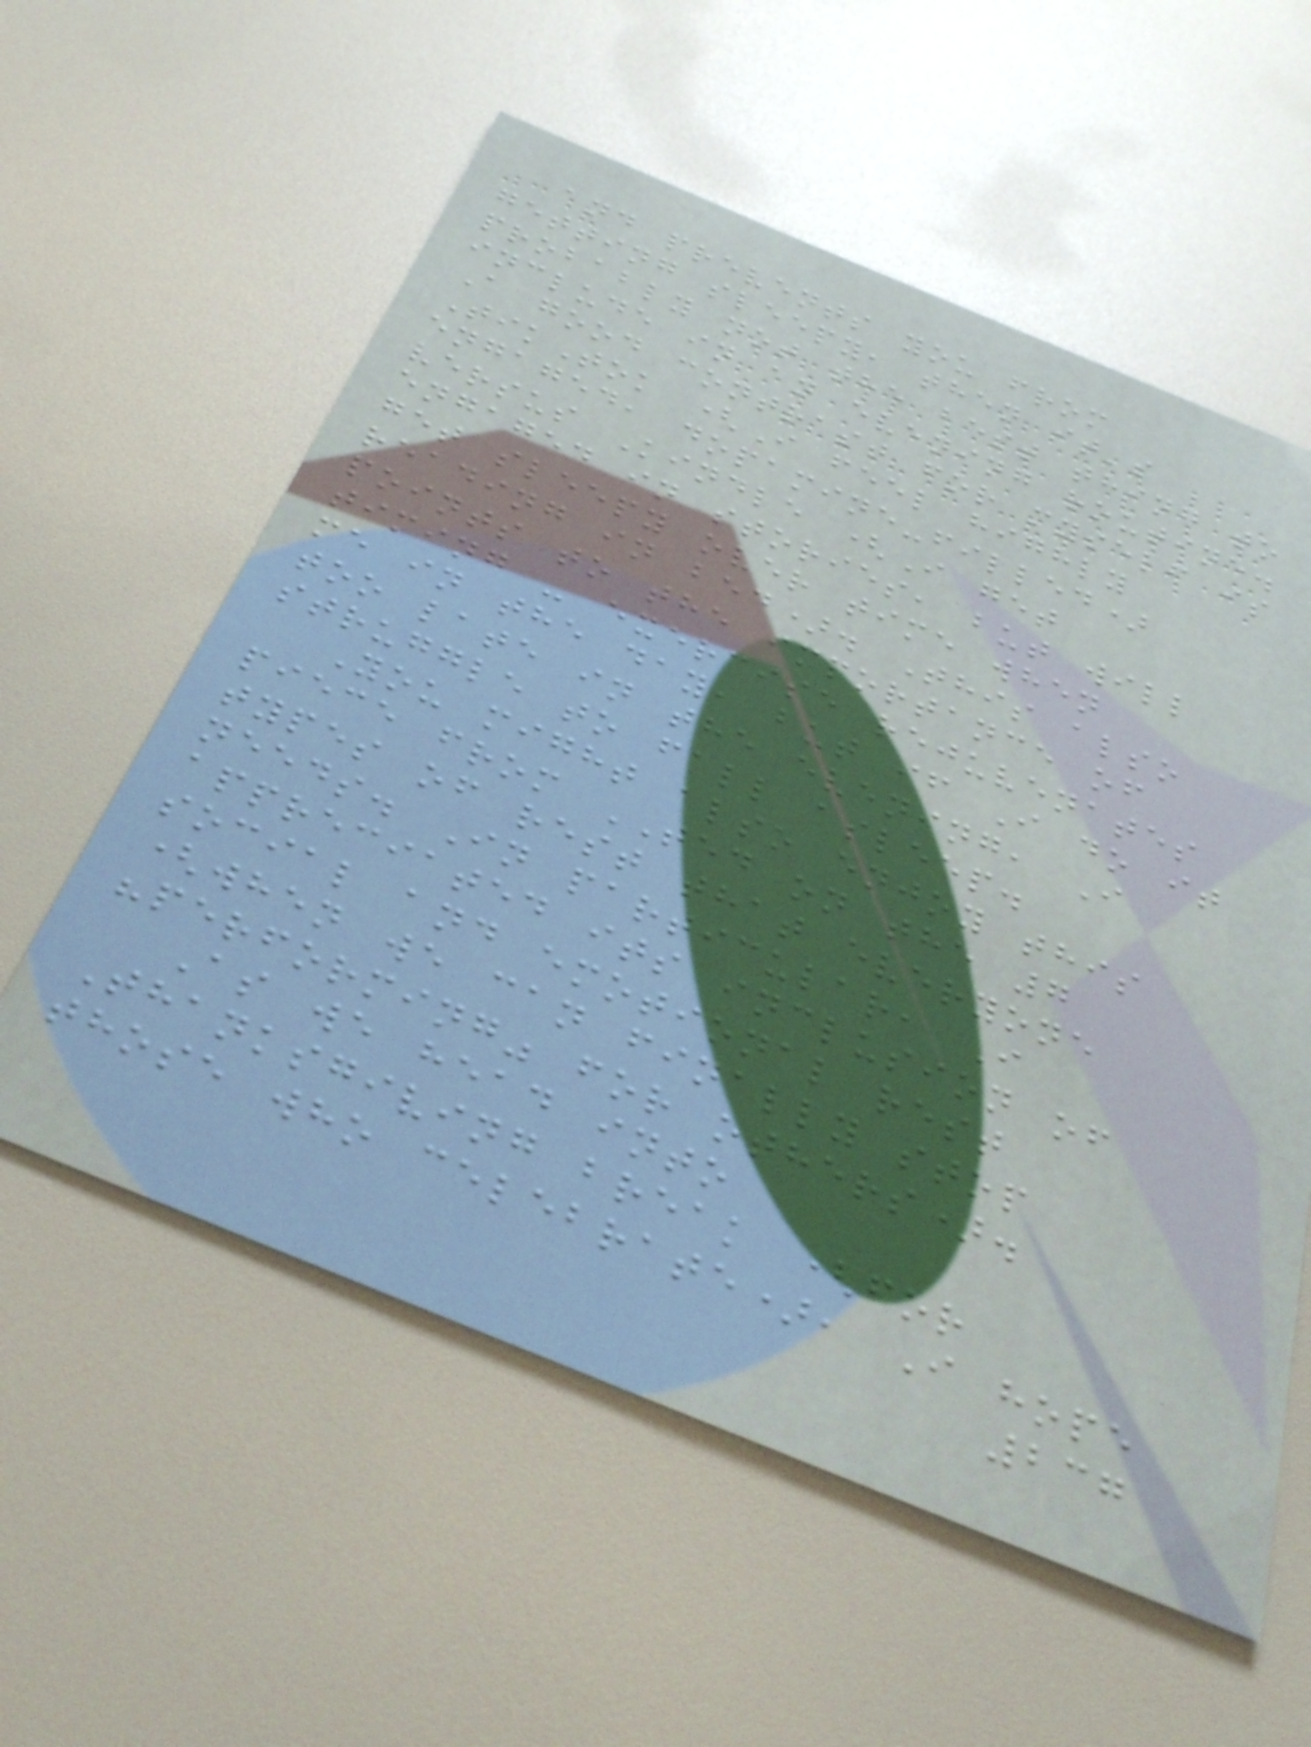and prevents you from
getting sleepy, then it's
probably not the best thing to
include in an evening routine.
A good contrast for myself is
TikTok (I feel highly
engaged, dopamine-filled)
versus Kindle (I get
engaged in stories, but will
get sleepy over time when
reading in bed). This also
points to the importance of
timing - exercise rejuvenates
me in the day, but if I do it
too late in the evening, I
struggle to fall asleep.
You might also enjoy this
piece from TED on the 7
types of rest that everyone
needs. In particular, I
appreciated its inclusion of
social and emotional rest
(when we can finally stop
"performing" for others).
As we head into
Thanksgiving break (for
those who celebrate), I hope
237
